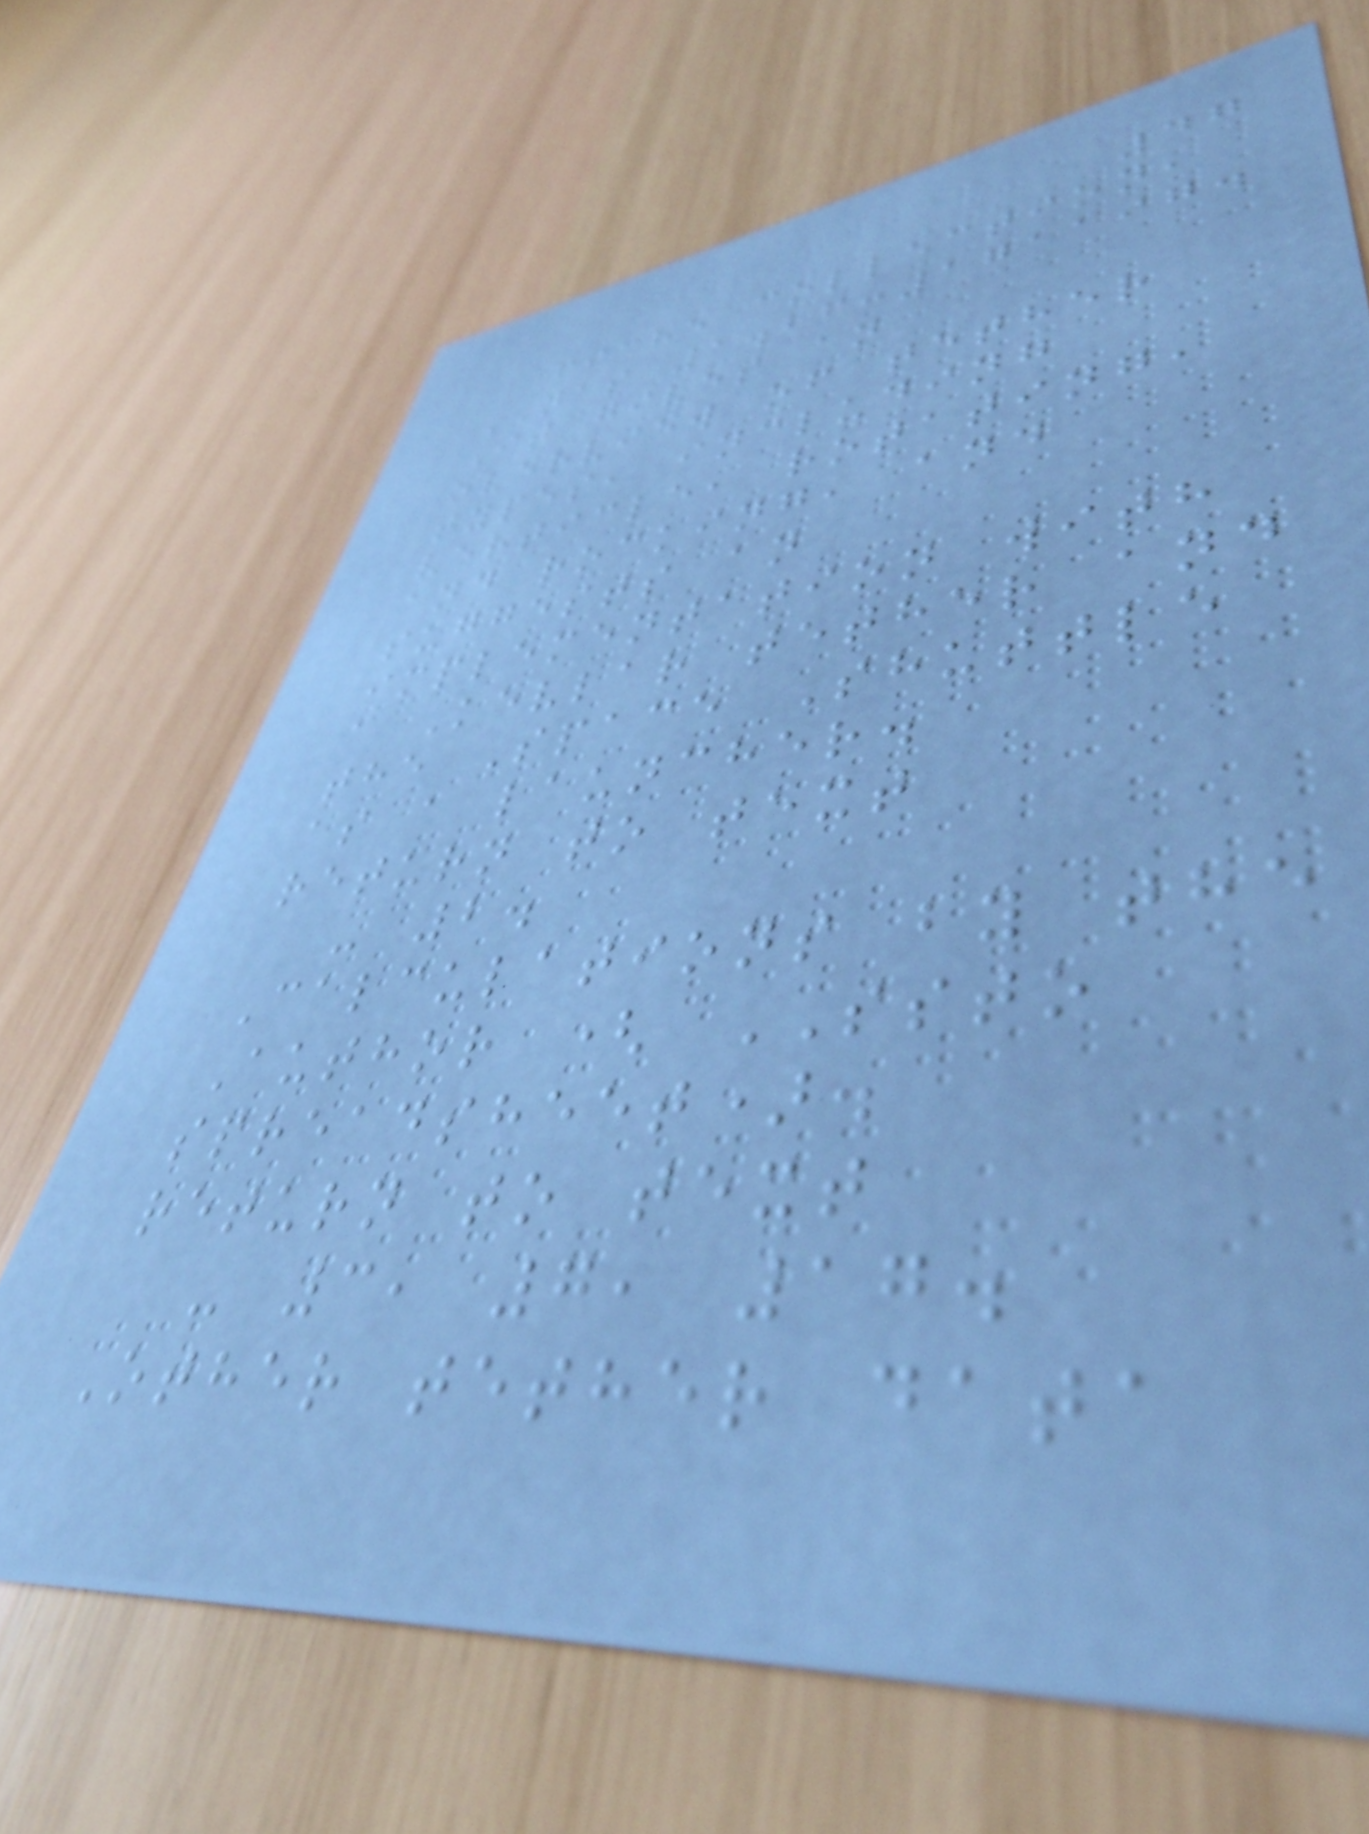47
fiche collection,
NAS 1.26:171197.
It gives an
overview of tether
types, including
verticle, rotating,
and rocking, and
suggests an
implementation with
a Kevlar tether and
the Space Shuttle
as a launcher.
return to text
- 2.
Calculations by the
Author ( SSTO
spreadsheet).
return to text
- 3, 7, 17.
Other tether data
